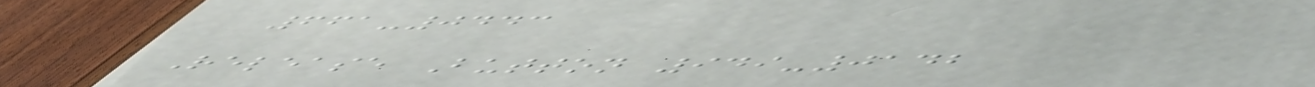661-0443
Release Button 949-0142
